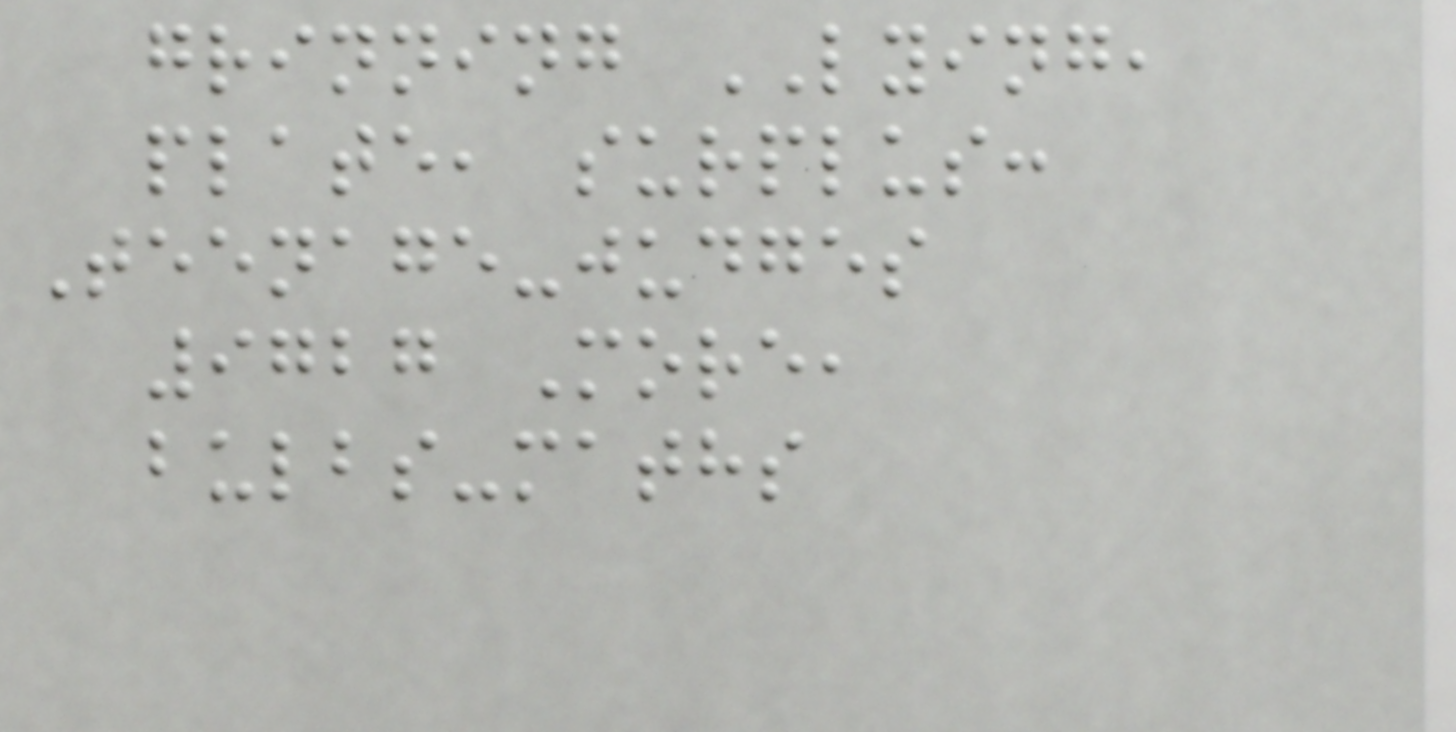grinning LYING,
plate, surplus:
Teenage-judges
9727 More,
bulbs-maths
